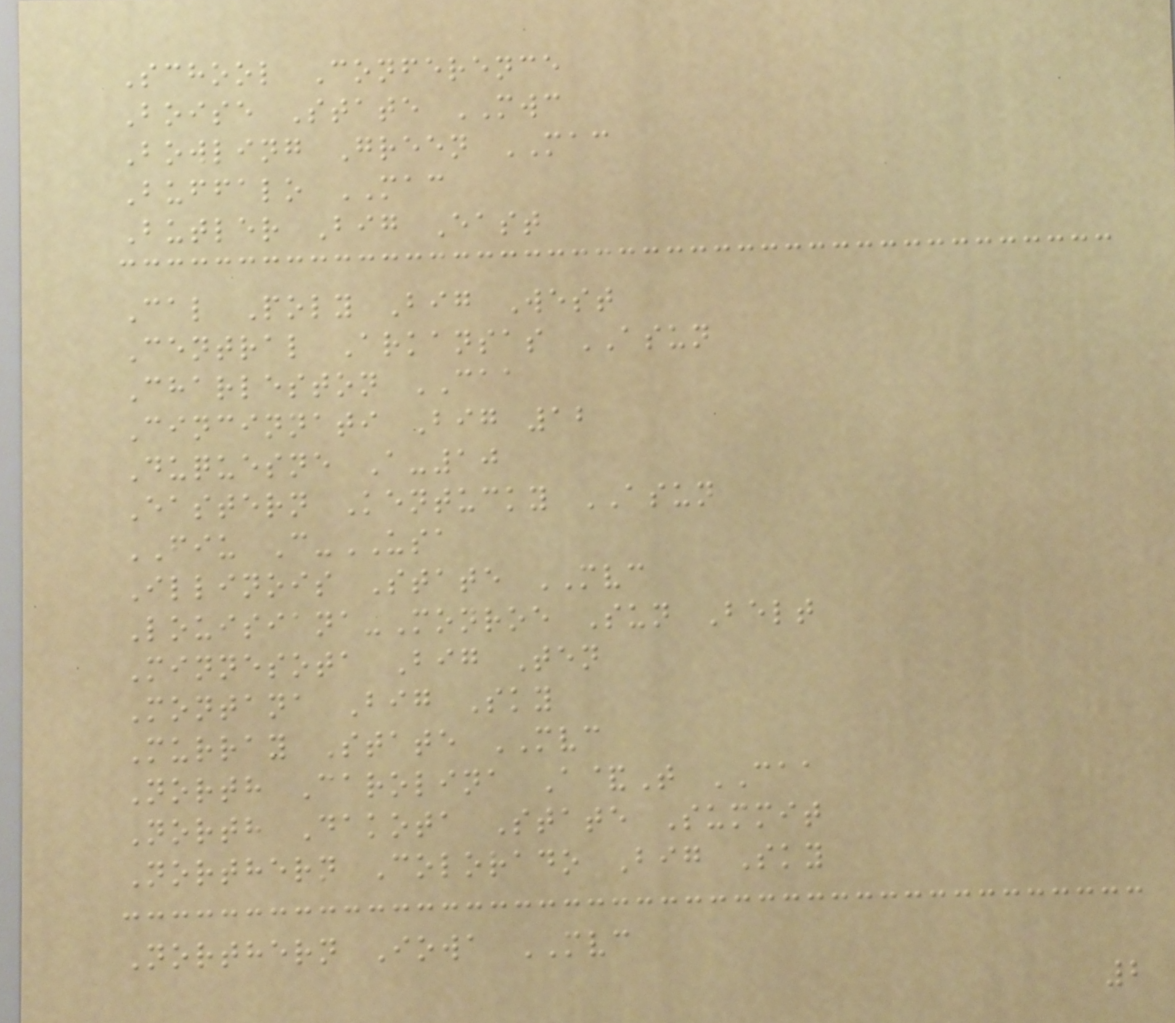School Conference
Boise State MWC
Bowling Green MAC
Buffalo MAC
Butler Big East
Cal Poly Big West
Central Arkansas ASUN
Charleston CAA
Cincinnati Big 12
Duquesne A-10
Eastern Kentucky ASUN
FIU C-USA
Illinois State MVC
Louisiana-Monroe Sun Belt
Minnesota Big Ten
Montana Big Sky
Murray State MVC
North Carolina A&T CAA
North Dakota State Summit
Northern Colorado Big Sky
Northern Iowa MVC
2
